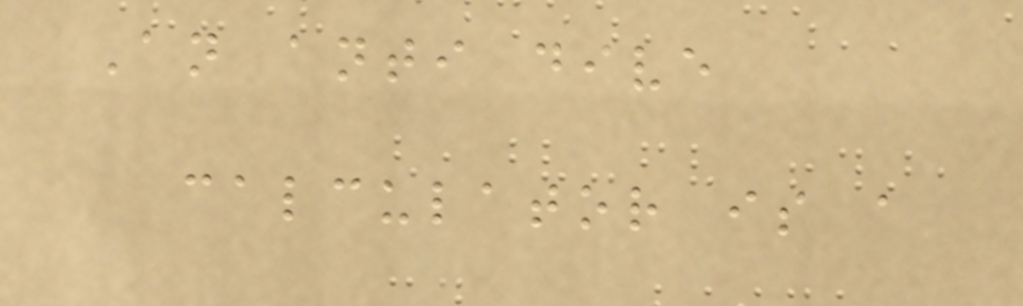An anti dive
calculator is a
